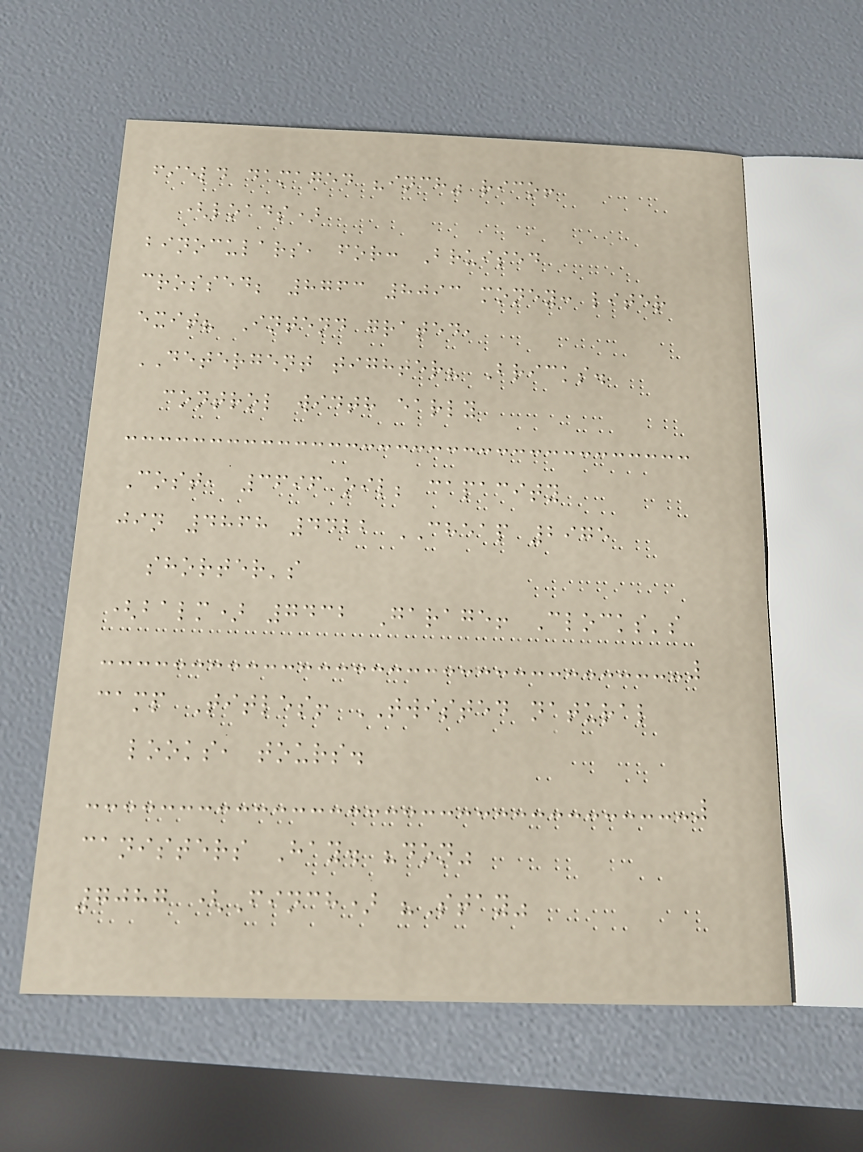field damaged "inch" rico!
(loads)
binoculars, for: Bruised
crossed; 8763 8093 money: liter
exit? Intend grated,
DETERGENT tighter? Bricks.
control width early
Cost, 3696 oil; capacity
jin 4868 4422 CHEAP 2975
shorter's
(balm) 7432 Garage! Clocks's
camp Titles! TWISTED natural
looks, tours.
canisters Hay. "don"
7087 (Finch) "Stay"
